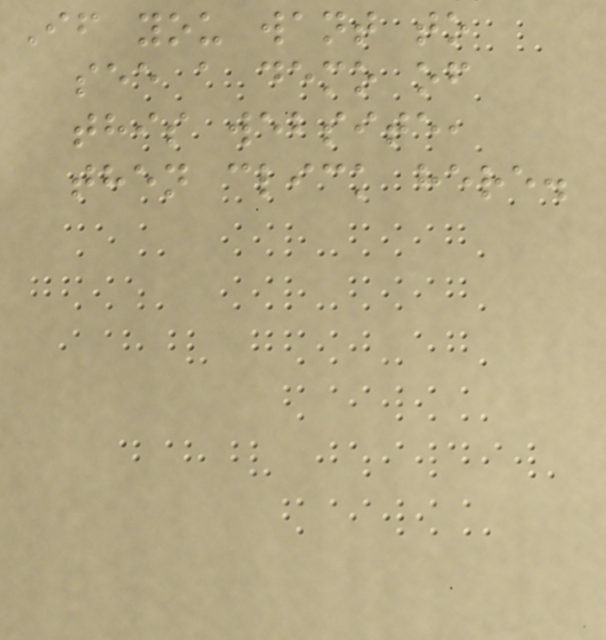If you want to
see a demo of
this website,
then click here.
